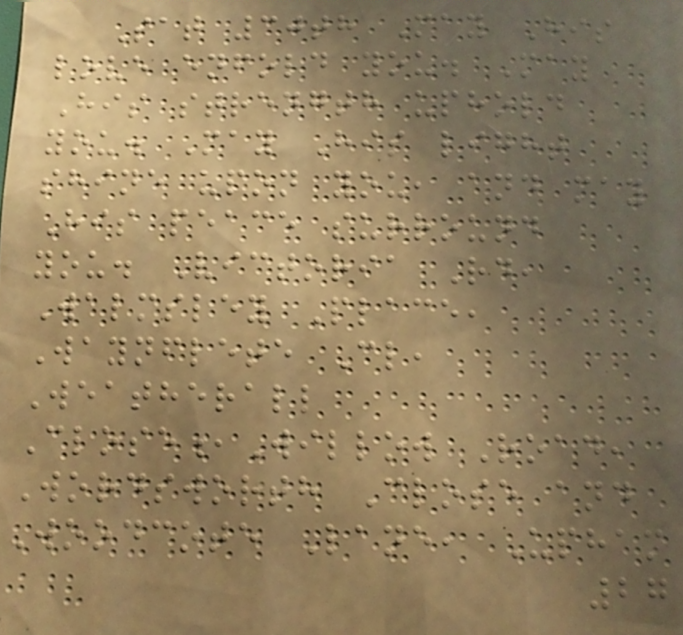Sat 30th May His
love enfold you. May
His strength uphold
you. May His light
shine upon you, and may
His peace surround
you. Victoria Rd,
Walmsley Place,
Waynflete Cl,
Weatherall
Close,Willow Road,
Wordsworth Close and
Woodcote Lane, Upham
27
